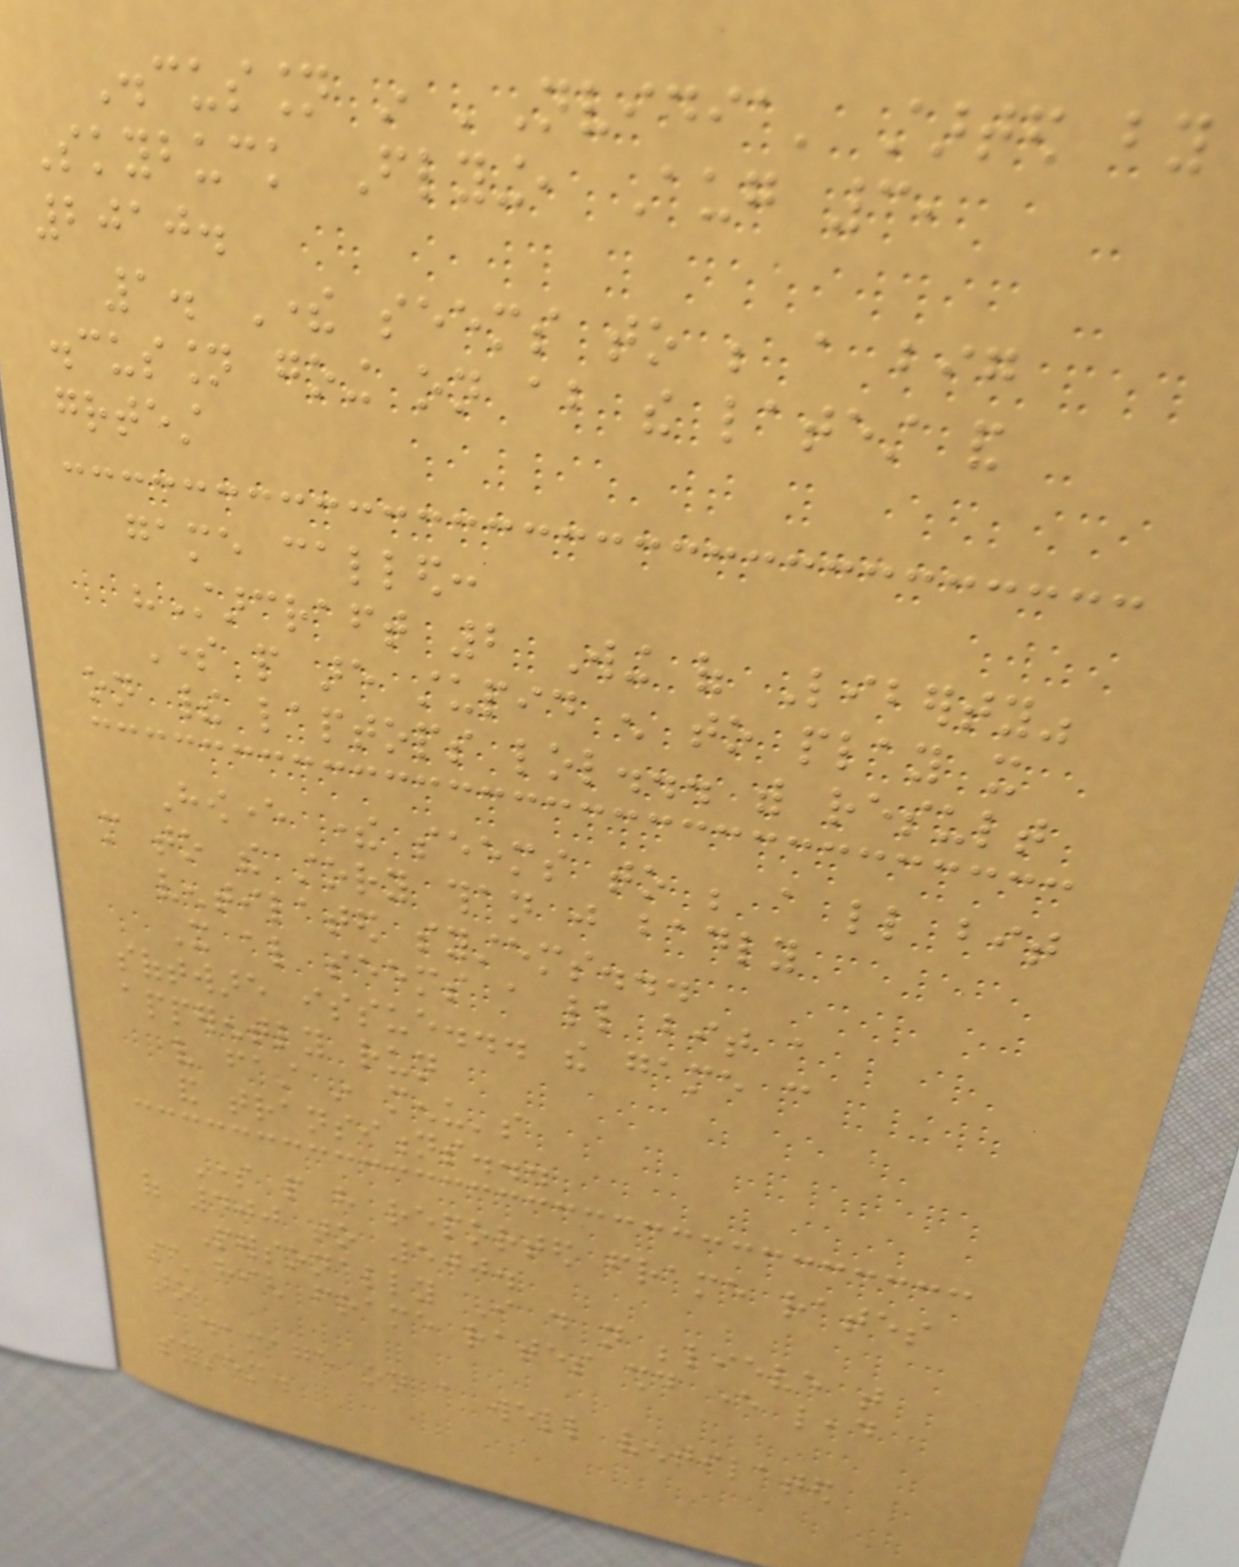Discussion in 'Nvidia' started by
Skybuck Flying, Aug 3,
2010.
1. There seems to be a big
discussion going on about the latest and
greatest
game called:
"Starcraft 2 Wing of Liberty"
Some people are stupid enough to play it
on their laptops lol... with result
However there seems to be a little bit
more to the story than just badly
ventilated systems...
It also seems a little bit a
software issue... the game can
apperently run
very fast in menu's
and transitions...
Some people have reported frame rates
of 400 to 500.
Personally I do not believe that
such high frame rates should ever lead
to
damage on a well ventilated
system.
